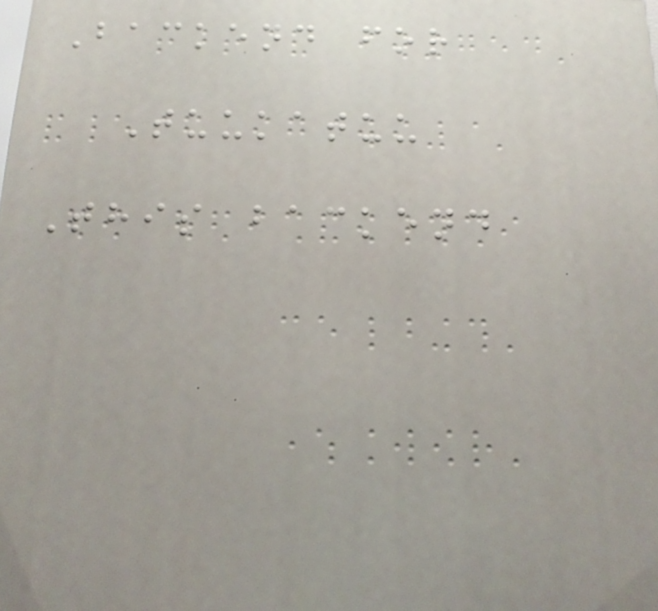Backend for
Tuukatuu
This backend
